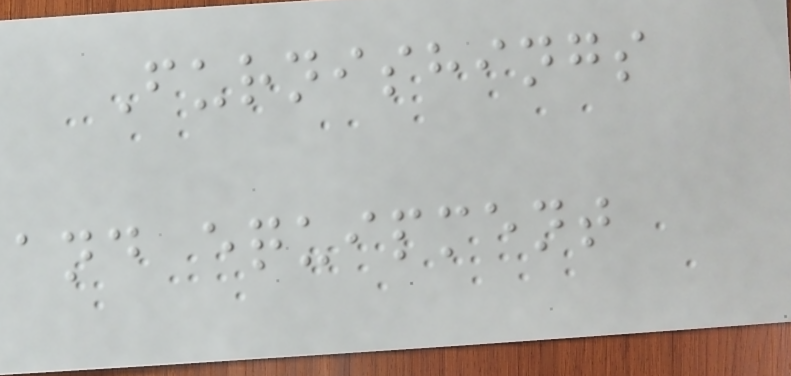Furnishings
and equipment
